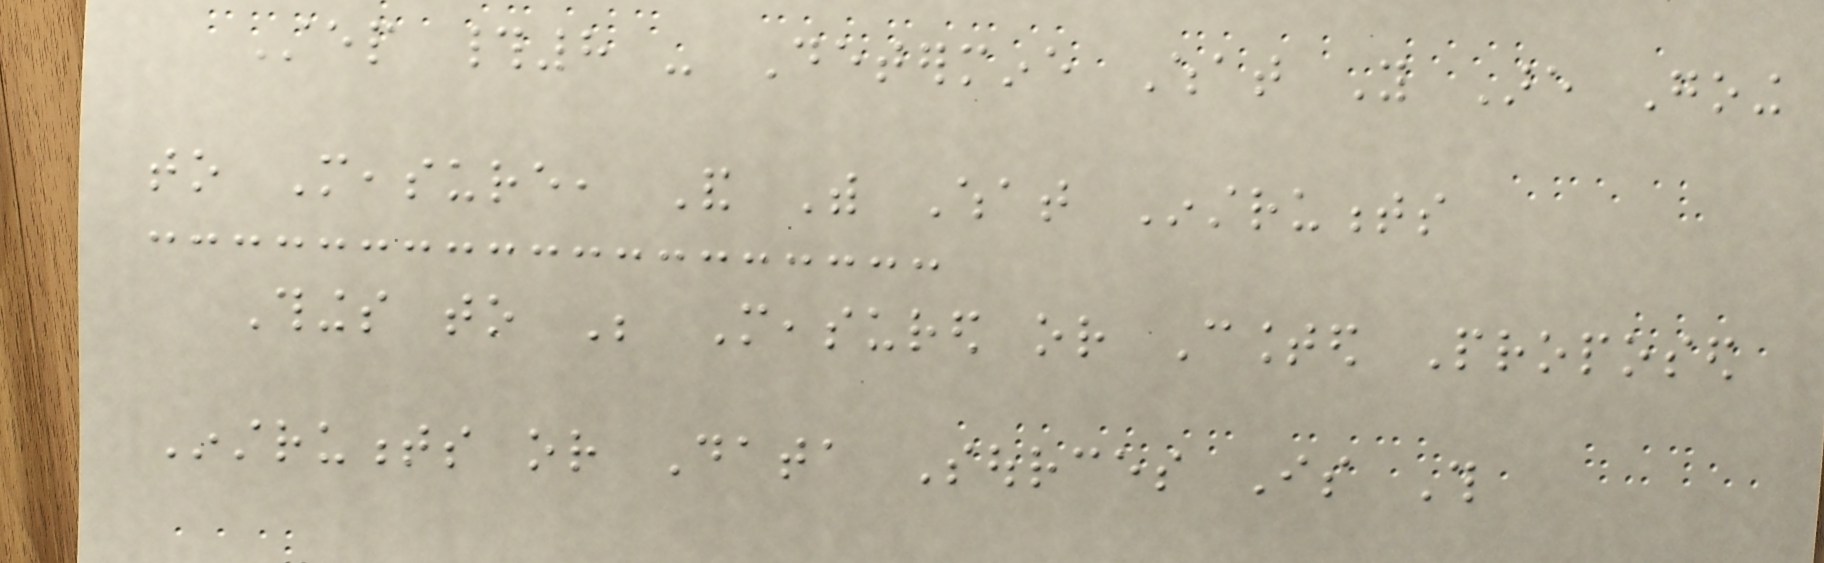Step #8 - Determine What You Are Going
to Measure, And With What Instruments
Things to Be Measured or Counted Proposed
Instruments or Data Sources Is This
